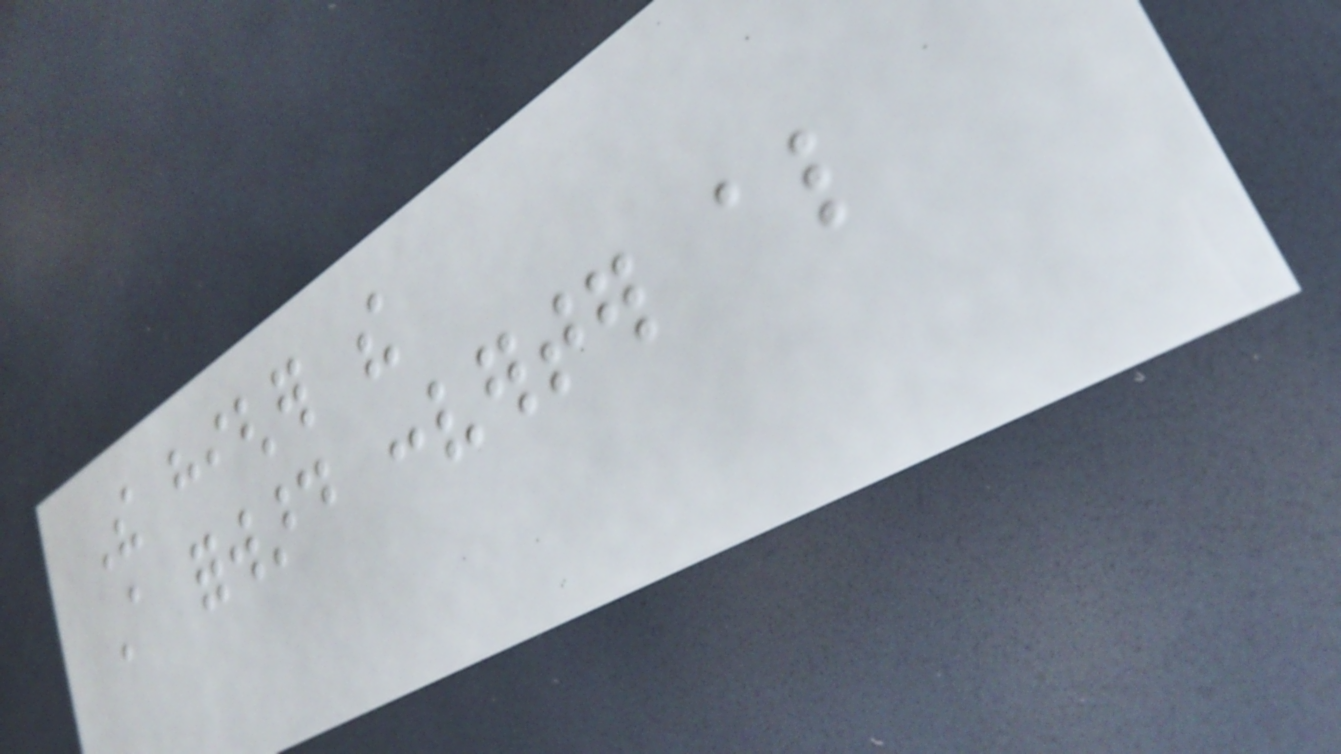The higher the
A forward converter also
